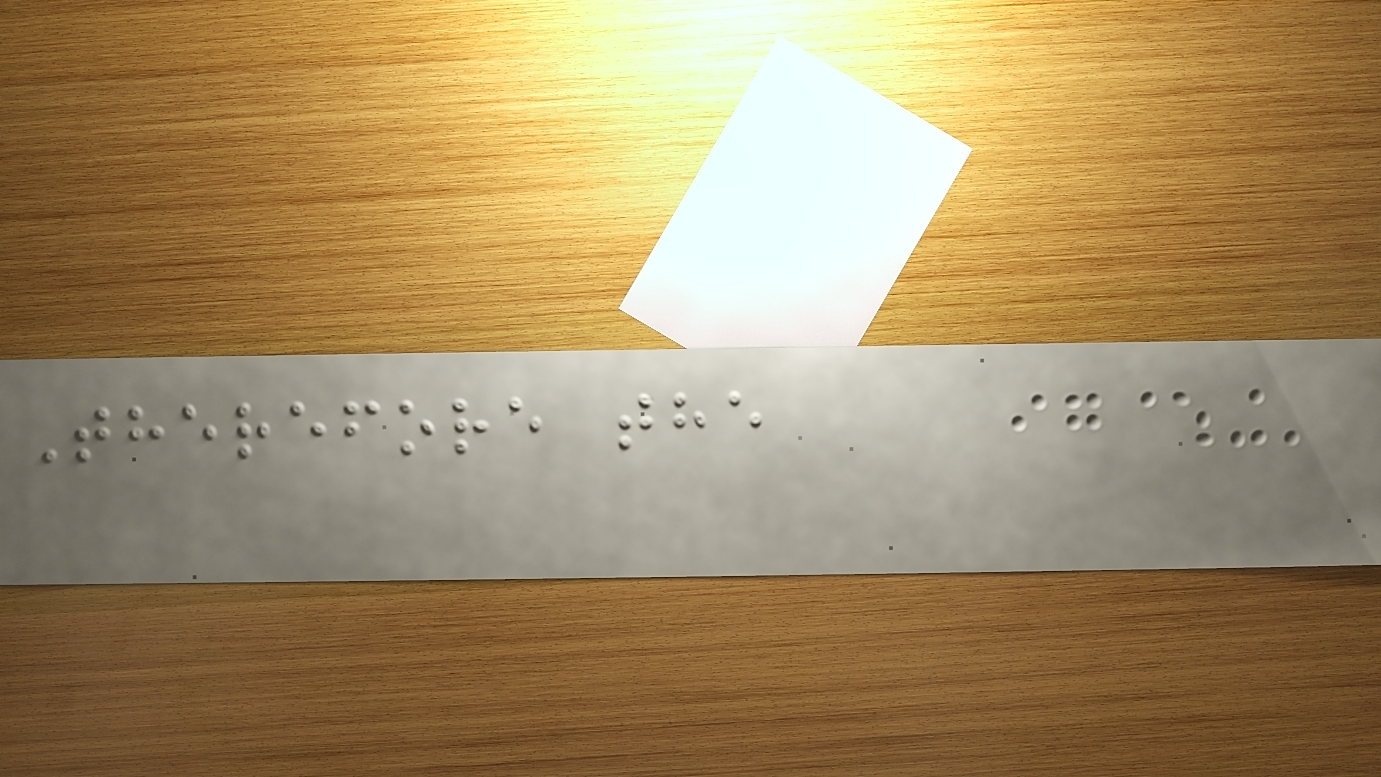Therefore the
